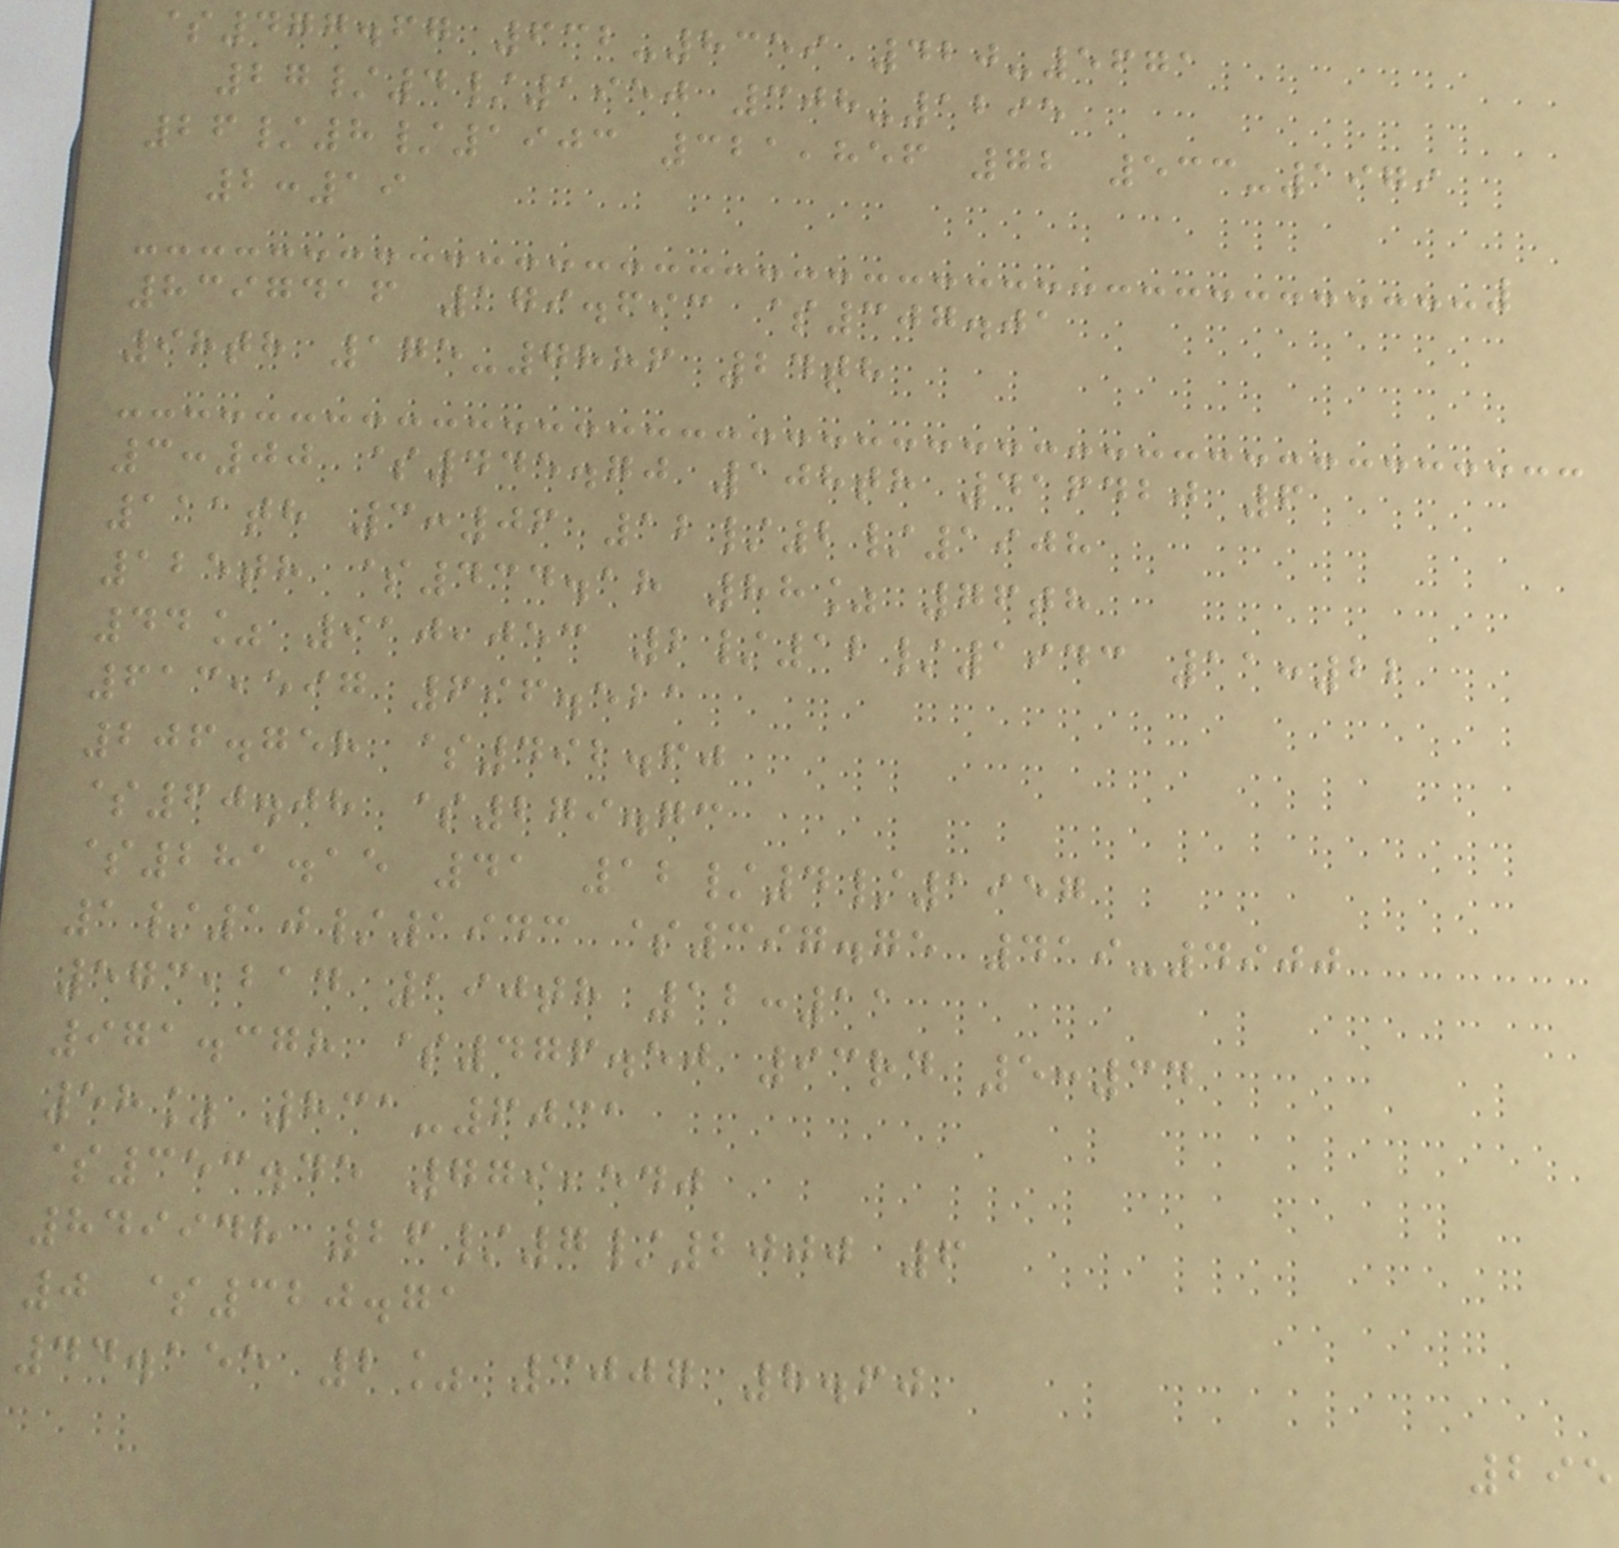$477.67 632-8359 420-5671
27/4/1950 308-1295
26/8/1903 321,856 72 533-1979
2:19
8397416 179.693 $307.01
98th 175-7886 24th
3:00 $445.70 108th 416420 6
111th 3:06 12/2/1908
125th $434.18 88% 76th
44% 910,053 2/12/1943 11:22
613,597 696.521
206.758 $492.60
$60.08 $279.73
$281.15 41 12/4/1957
1/10/1943 $397.75 419-4900
573,214 190th 12:11
971.378 $476.50 93rd 5:34
58% 831-6031
$353.45 779,540
849948 26/7/2000 6
0 $320.71
44.155 2% 3007 8.60
295
